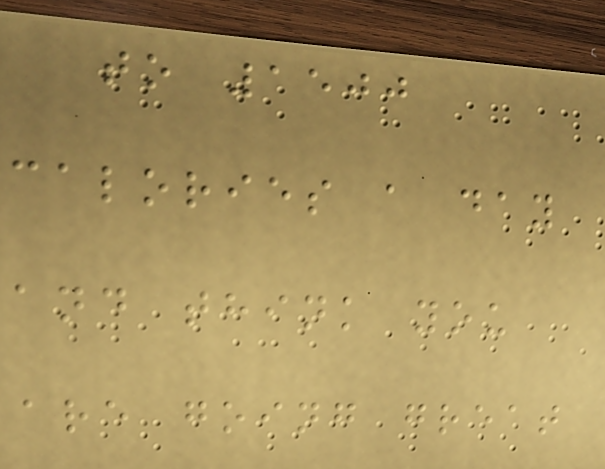to 1500
calories a day
and think you
are going great
